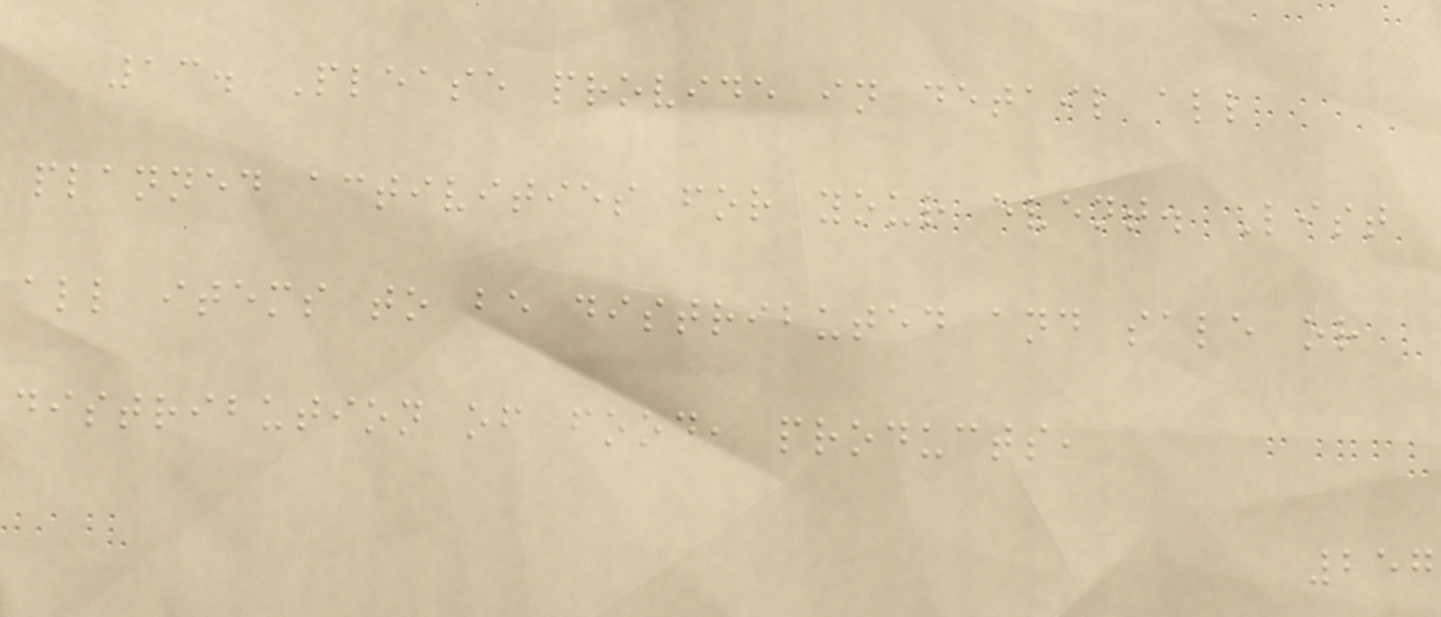13. Please provide in detail all
planned activities for your event. List
all items to be distributed and sale or
distribution of food, products,
257
